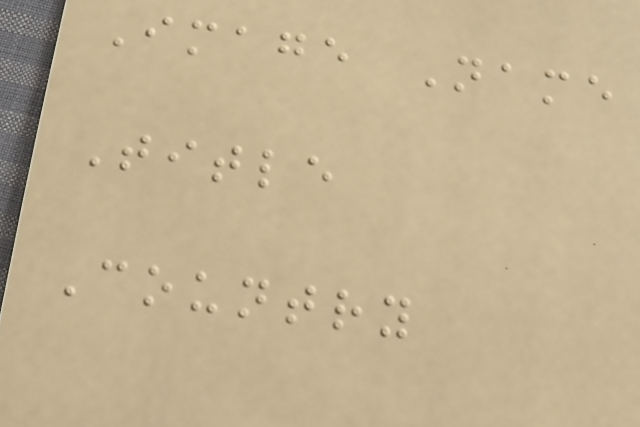Image Name
Title
Country
